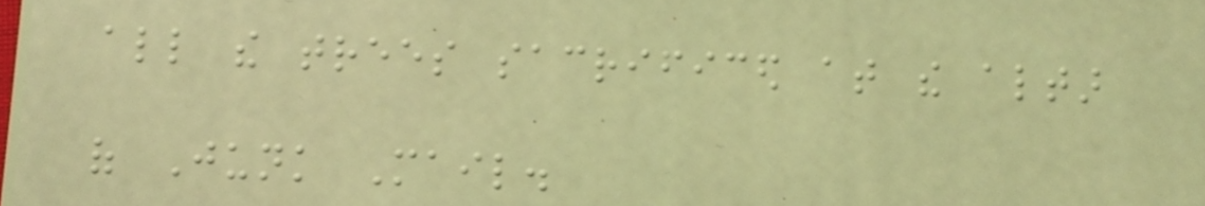all the trees sacrificed at the altar
of Junk Mail.
